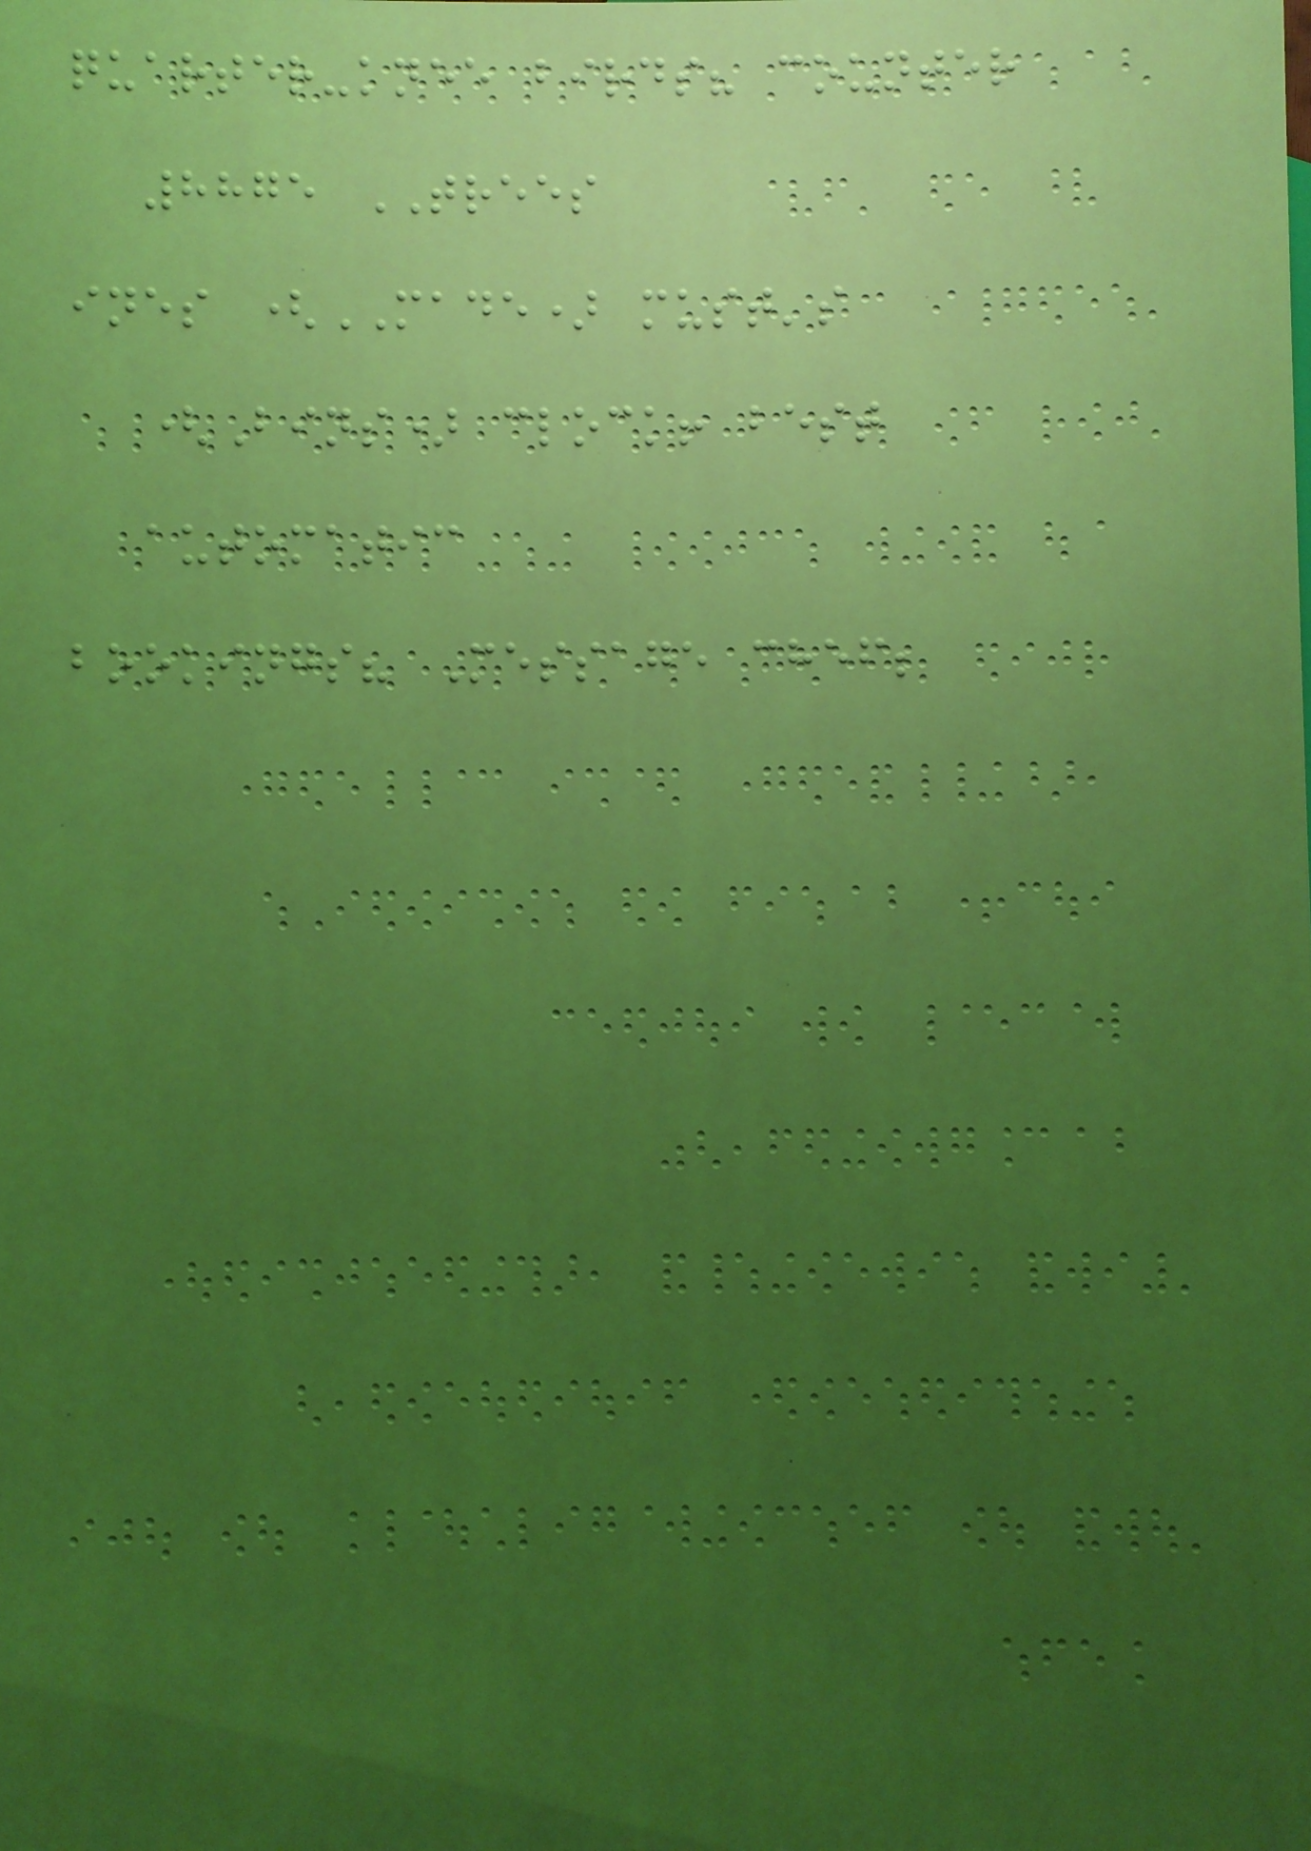quarter-knee birds? counter
8875 TREES
ines (MADE) must's
(Bins) clock! best
automatic
bookings? Message chef;
